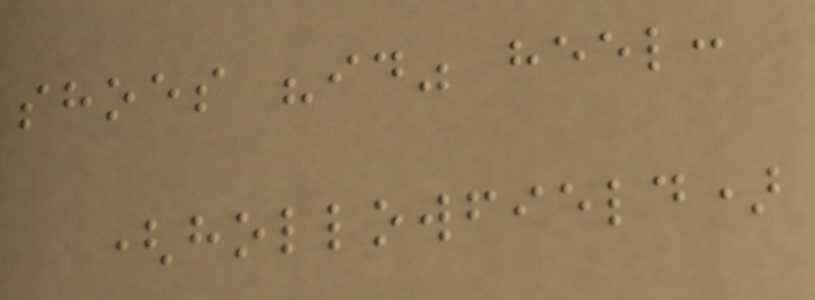shoes "id" heel:
(hollowfield)
